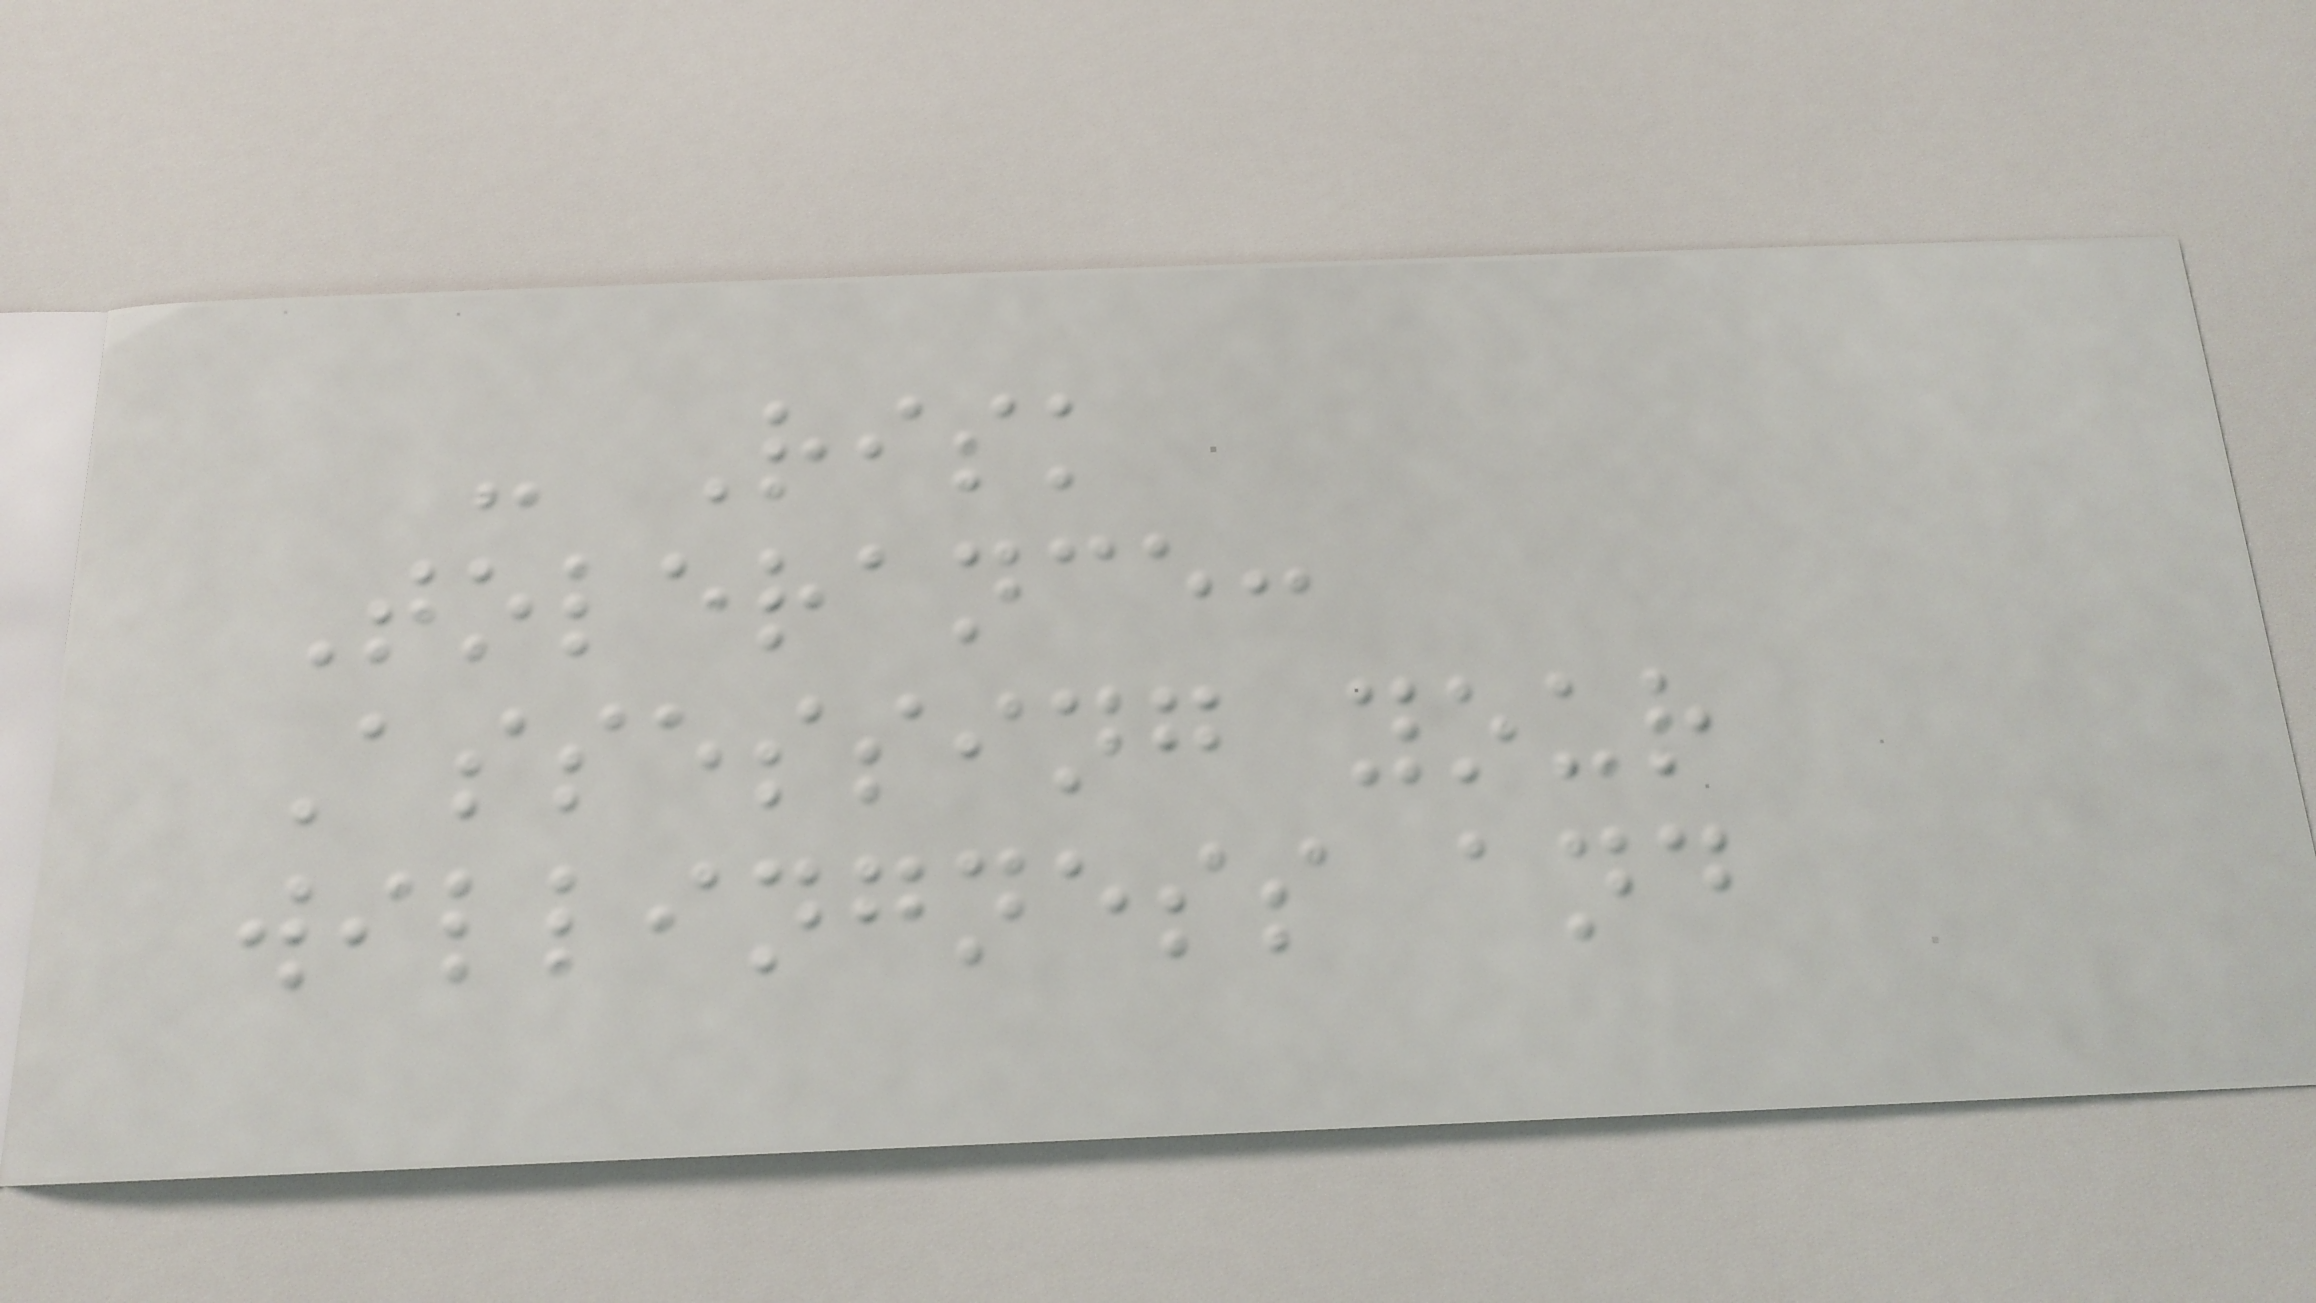- Risk
Tolerance:
Assessing your
willingness and
